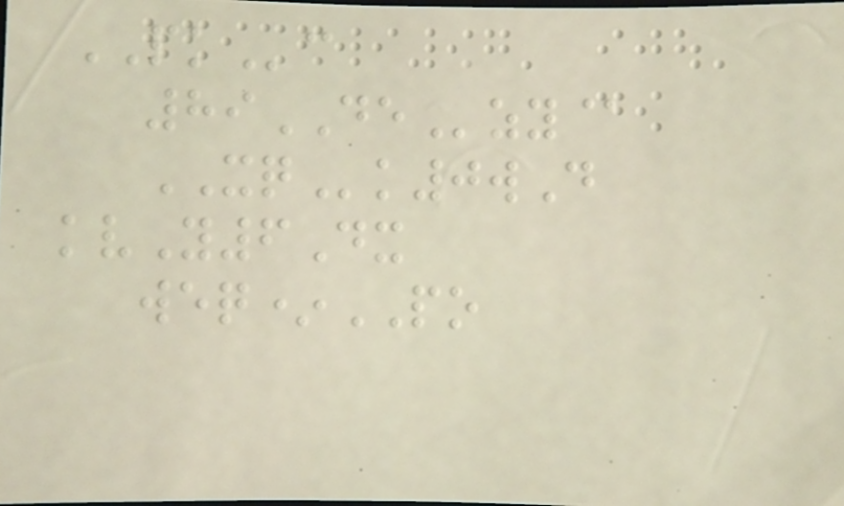PKc
89DEzy@
XQk0wD
kvY6Dx
weq*PO
